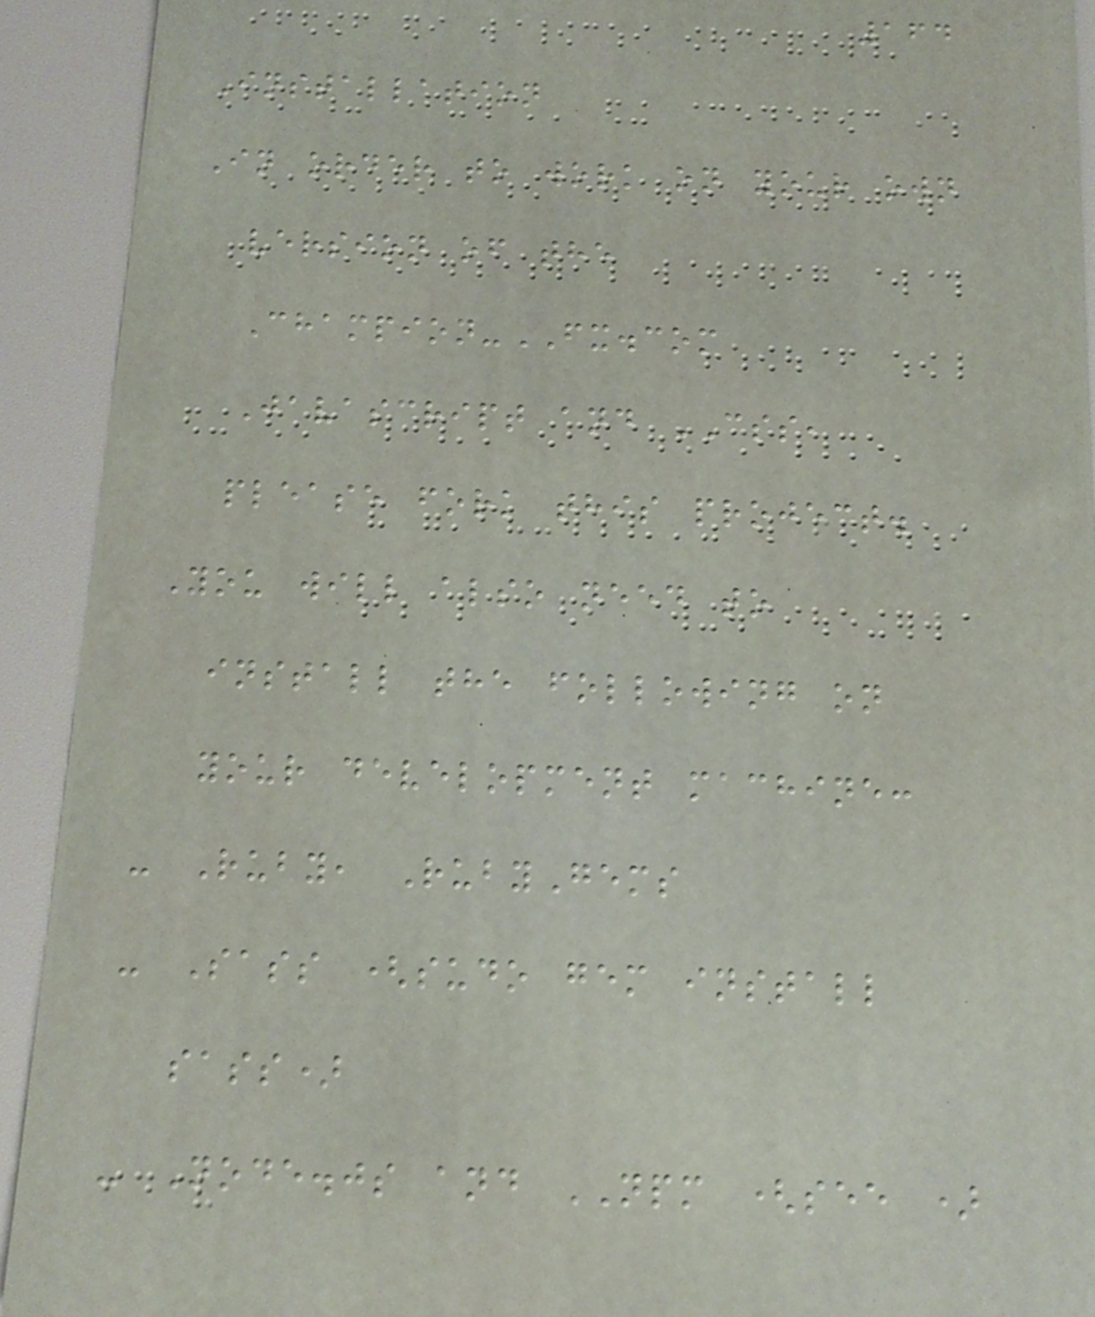164
Installation
In order to work on your own
version of the
Champion-FX.com
Javascript and CSS,
please fork this project.
You will also need to
install the following on
your development machine:
- Ruby, RubyGems
- Sass (sudo gem install
sass)
- Node.js and NPM (see )
